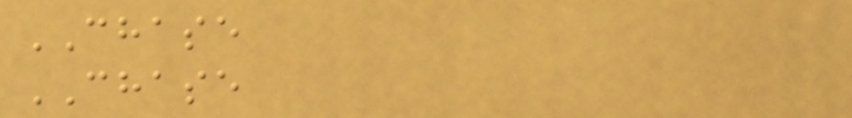CHASE
CHASE
